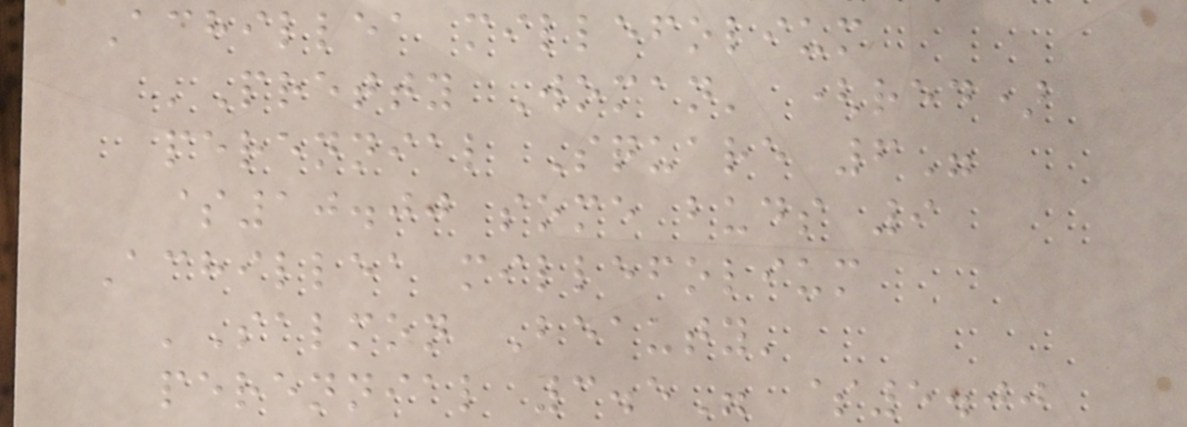Achillea millefolium
'Pretty Woman' (red)
perennial Square 6"
$10.00 some buds 9
Achillea millefolium
'Salmon Beauty'
perennial 3.5" $5.00
